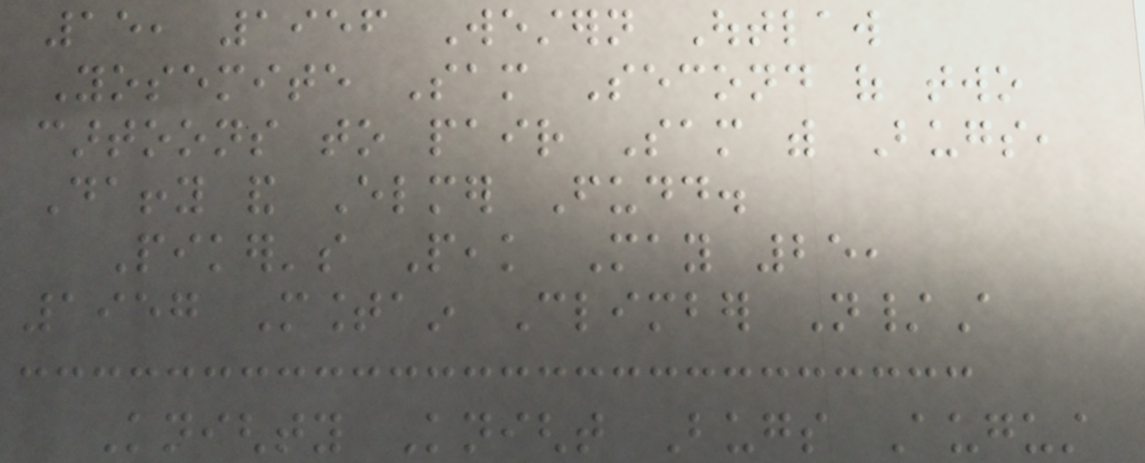15, 1956 Western Outlaw
Yosemite Sam Second of two
cartoons to pair Sam with Bugs,
Daffy and Elmer Fudd.
Piker's Peak May 25,
1957 Mountain Climber N/A
Knighty Knight Bugs August
